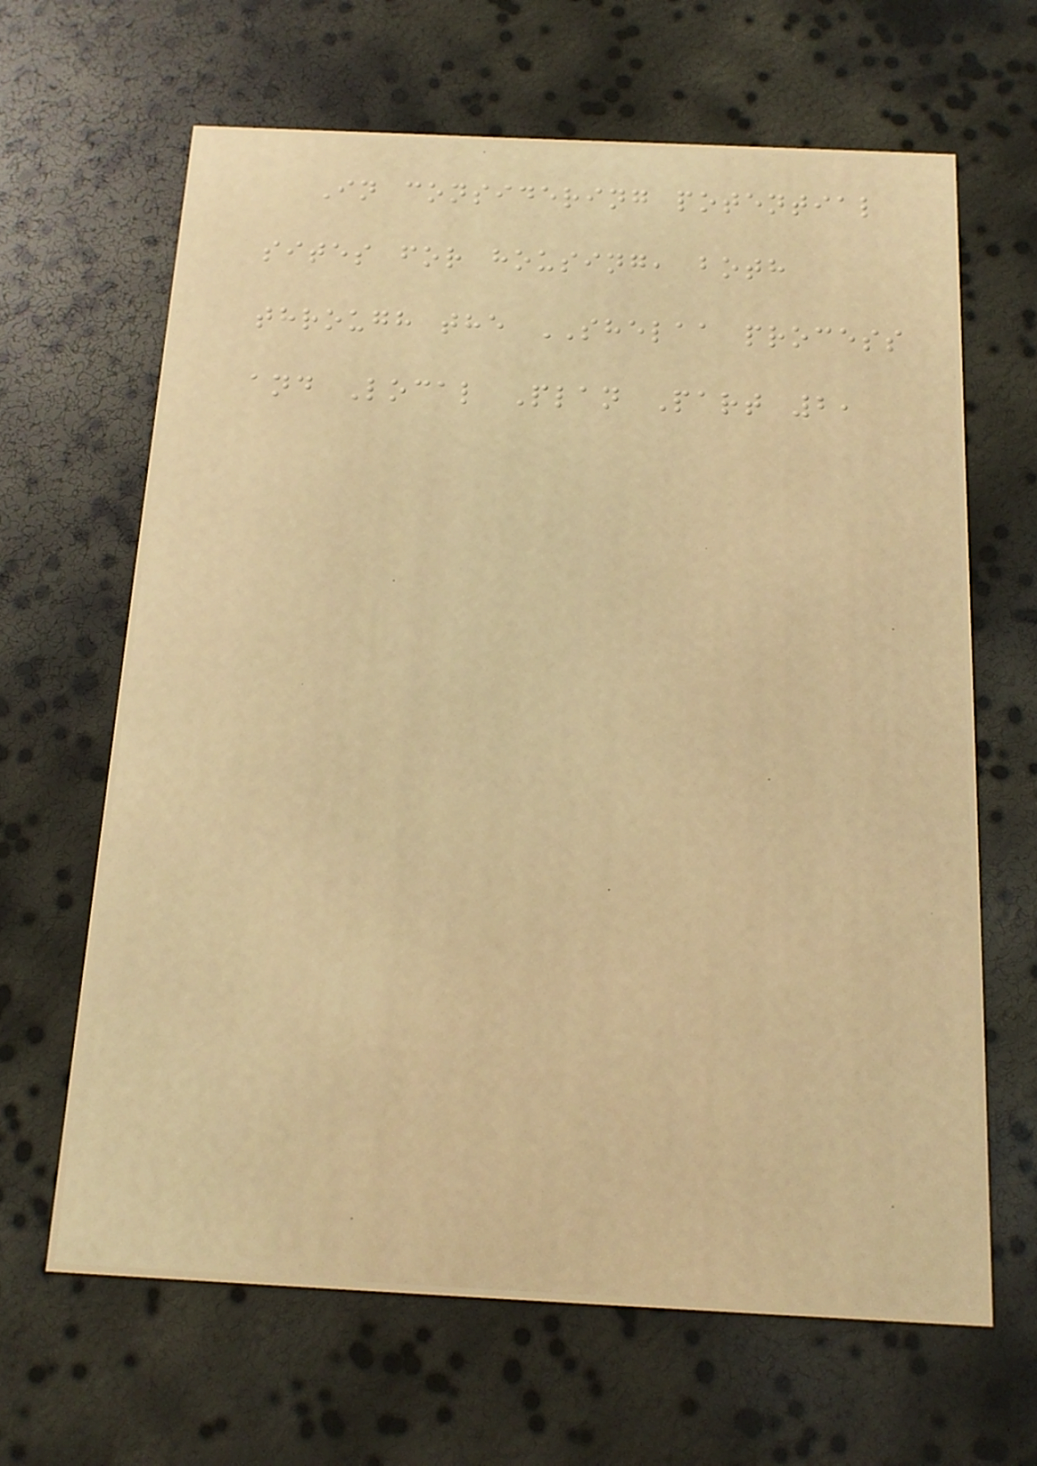In considering potential
sites for housing, both
through the SHELAA process
and Local Plan Part 2,
